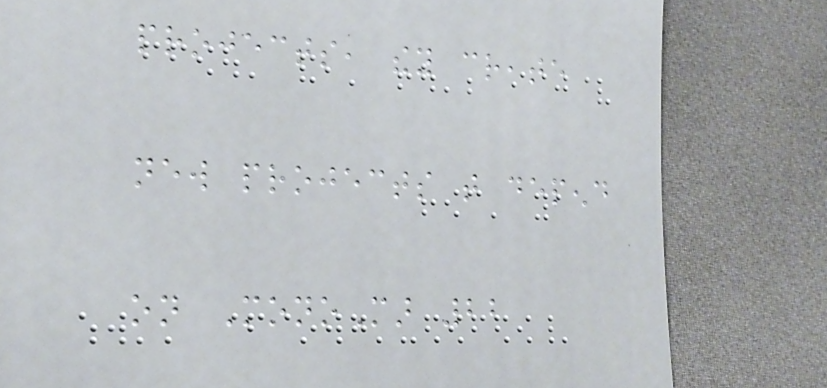projects, they create
new projects that depend
on MonoMar 22
